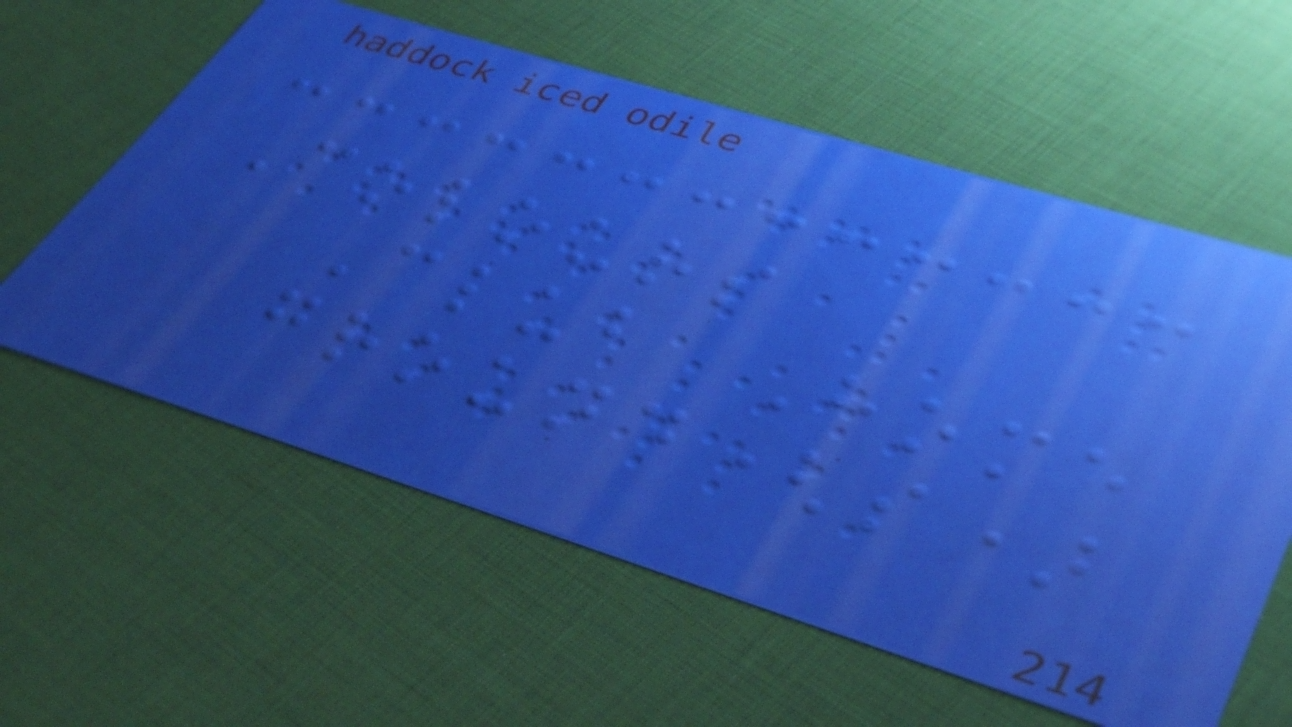Colours
Club Home
ground(s)
